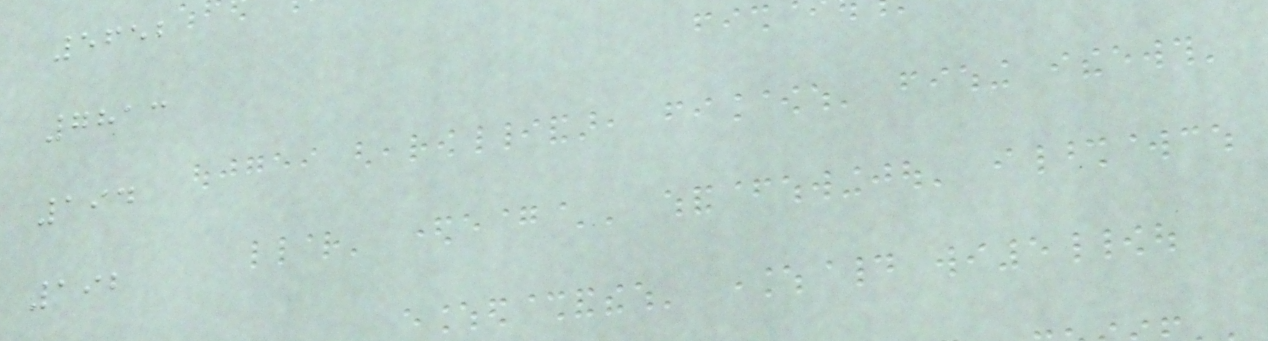5652
7813
194
192
